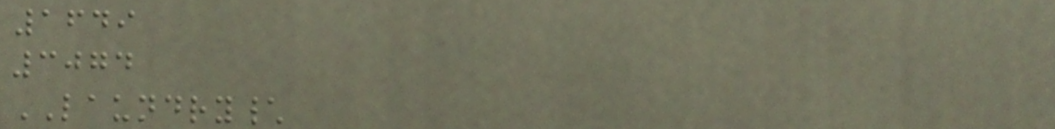1649
3074
LAUNDRY\
